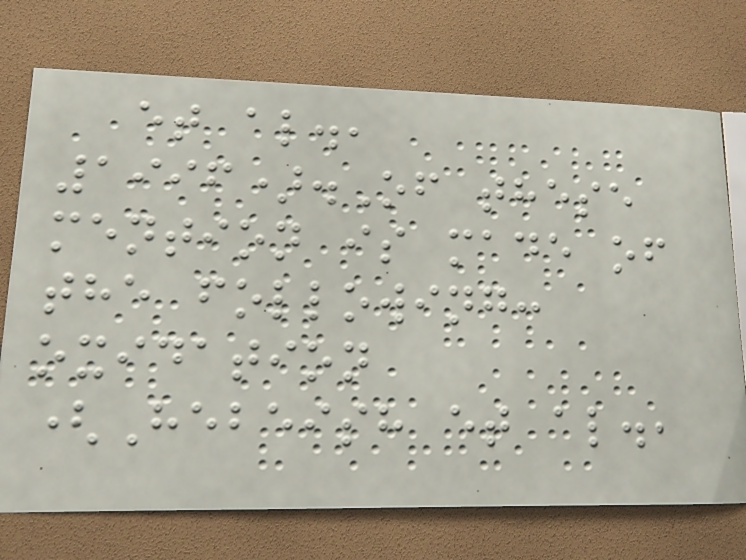et al.,
1996).Of these
mention is made of
the following:
oxidation
(Hebeish et al.,
